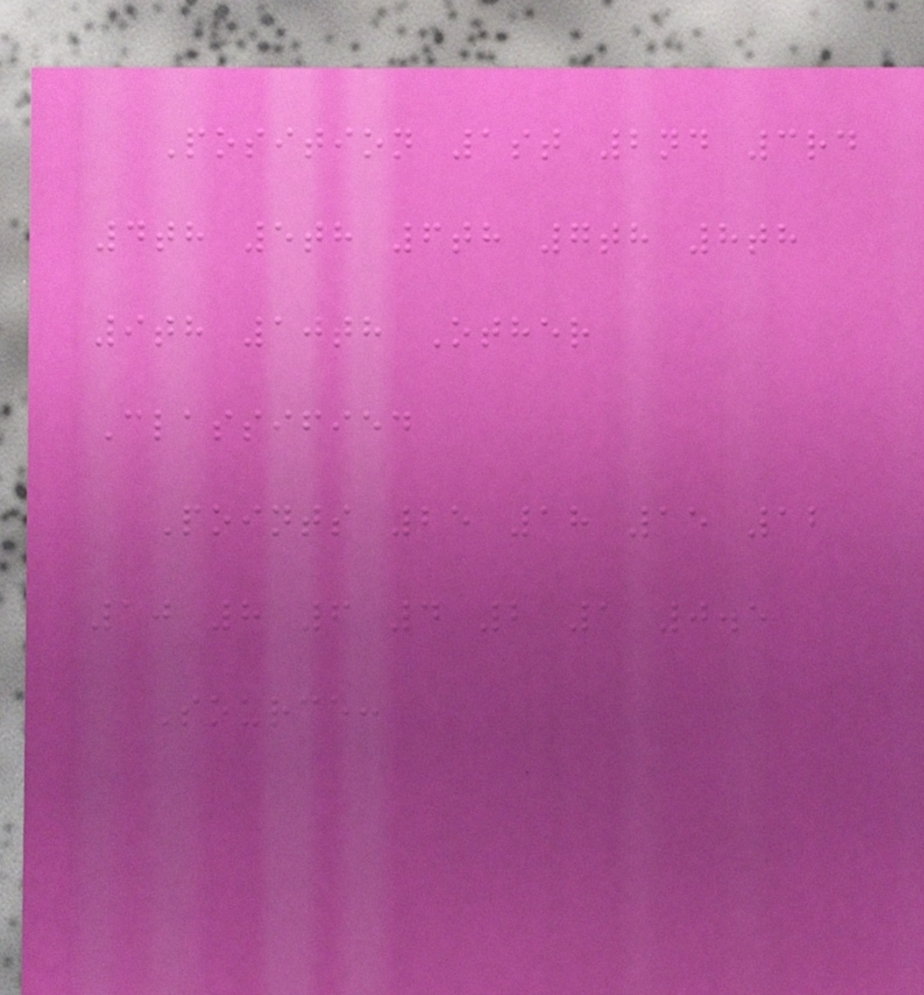Position 1st 2nd 3rd
4th 5th 6th 7th 8th
9th 10th Other
Classified
Points 25 18 15 12
10 8 6 4 2 1 0.5
Source:
